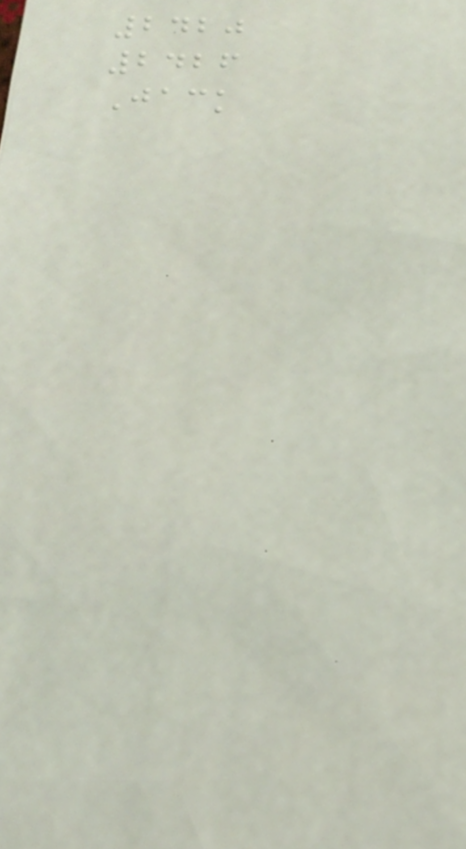2420
2426
Jack
